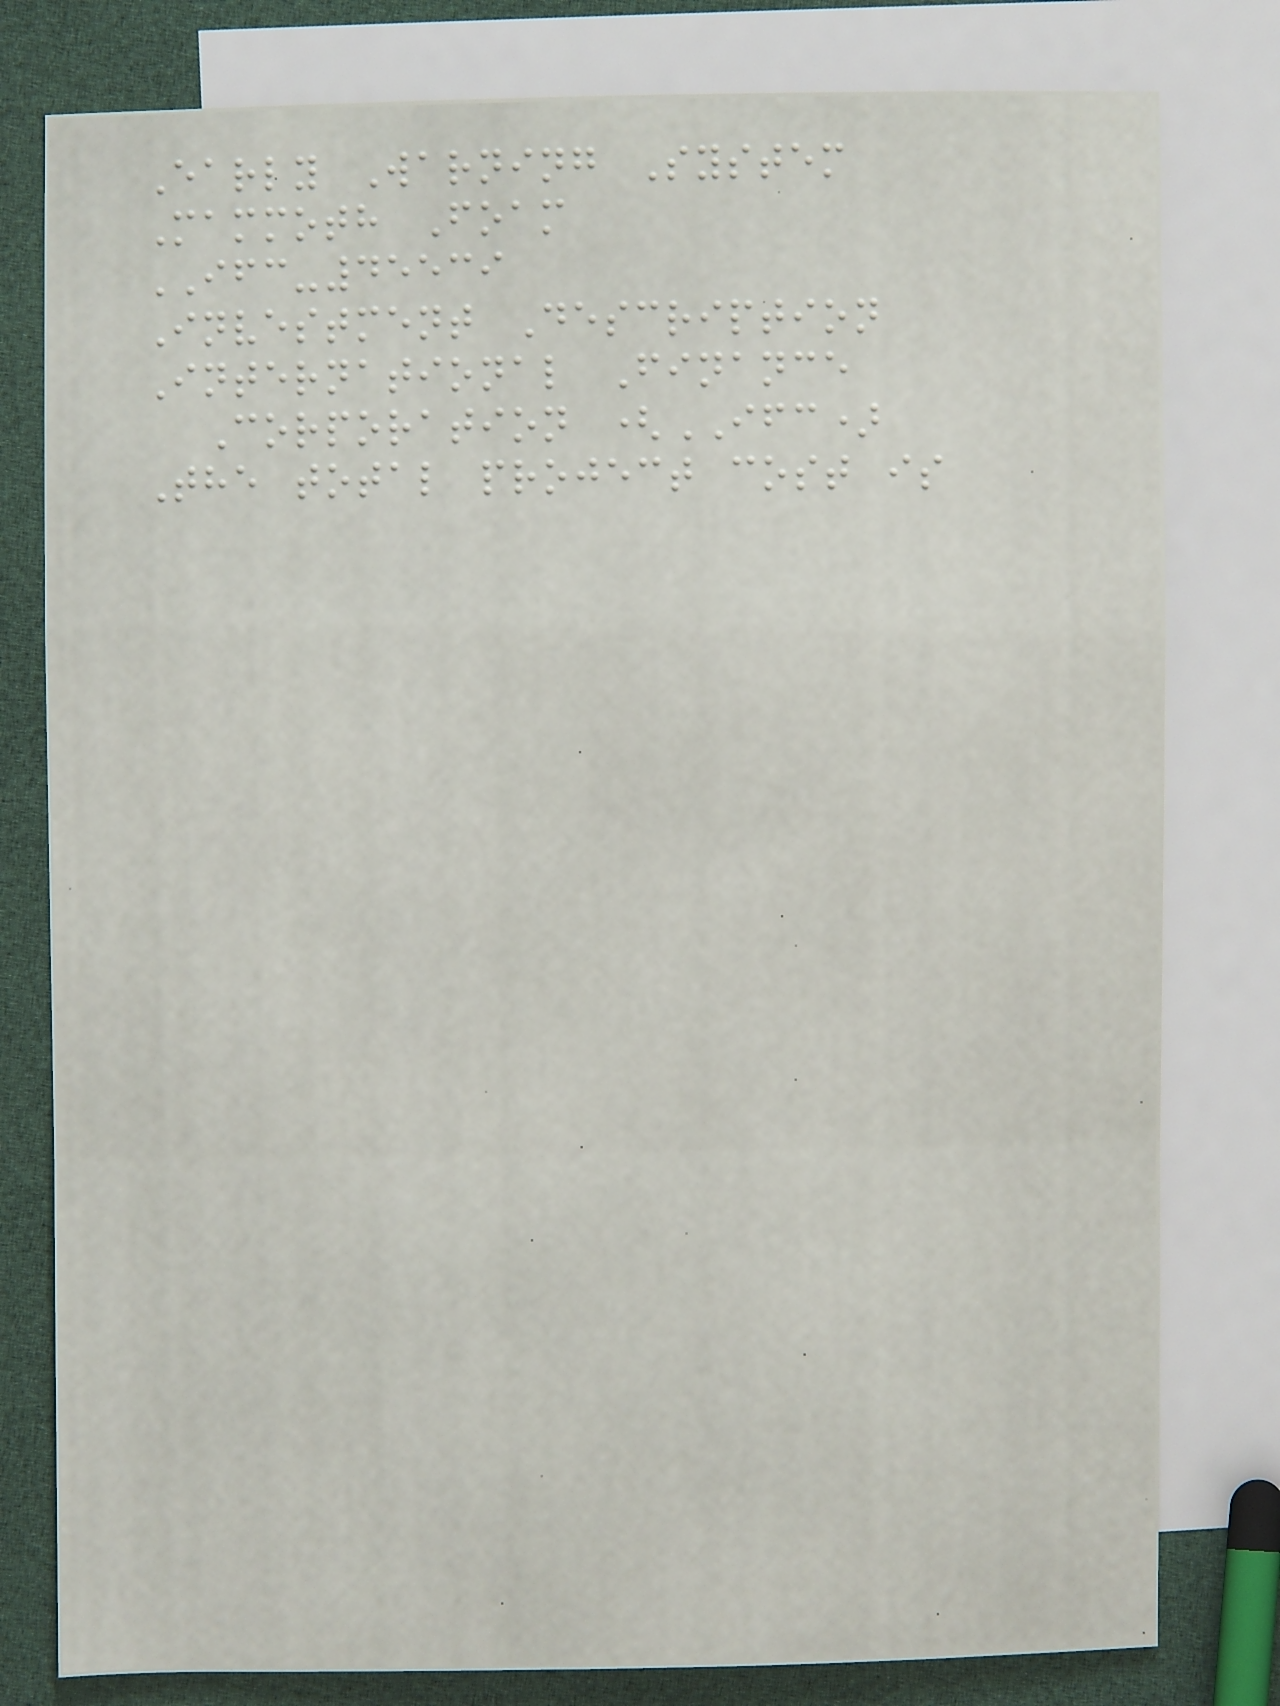Early Warning System
Mammoth Foam
IFC-45539
Investment Description
International Finance
Corporation (IFC)
The total project cost is
